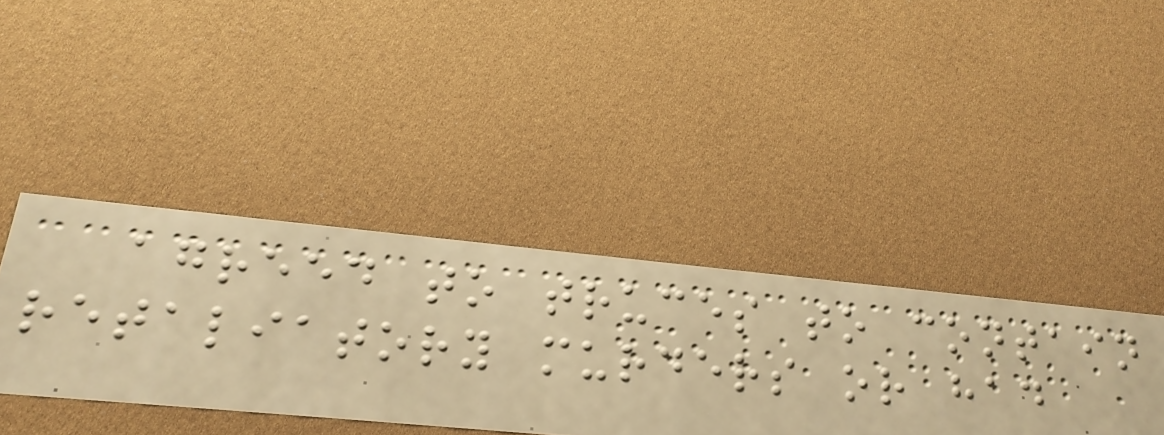agreed to truces to contain
retaliatory murders or had
